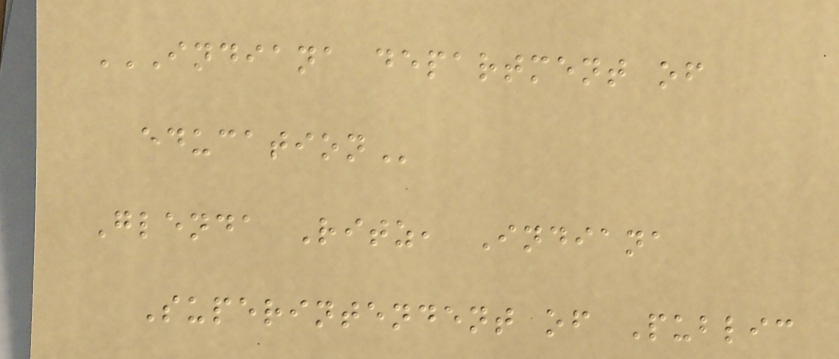INDIANA DEPARTMENT OF
EDUCATION
Glenda Ritz, Indiana
Superintendent of Public
